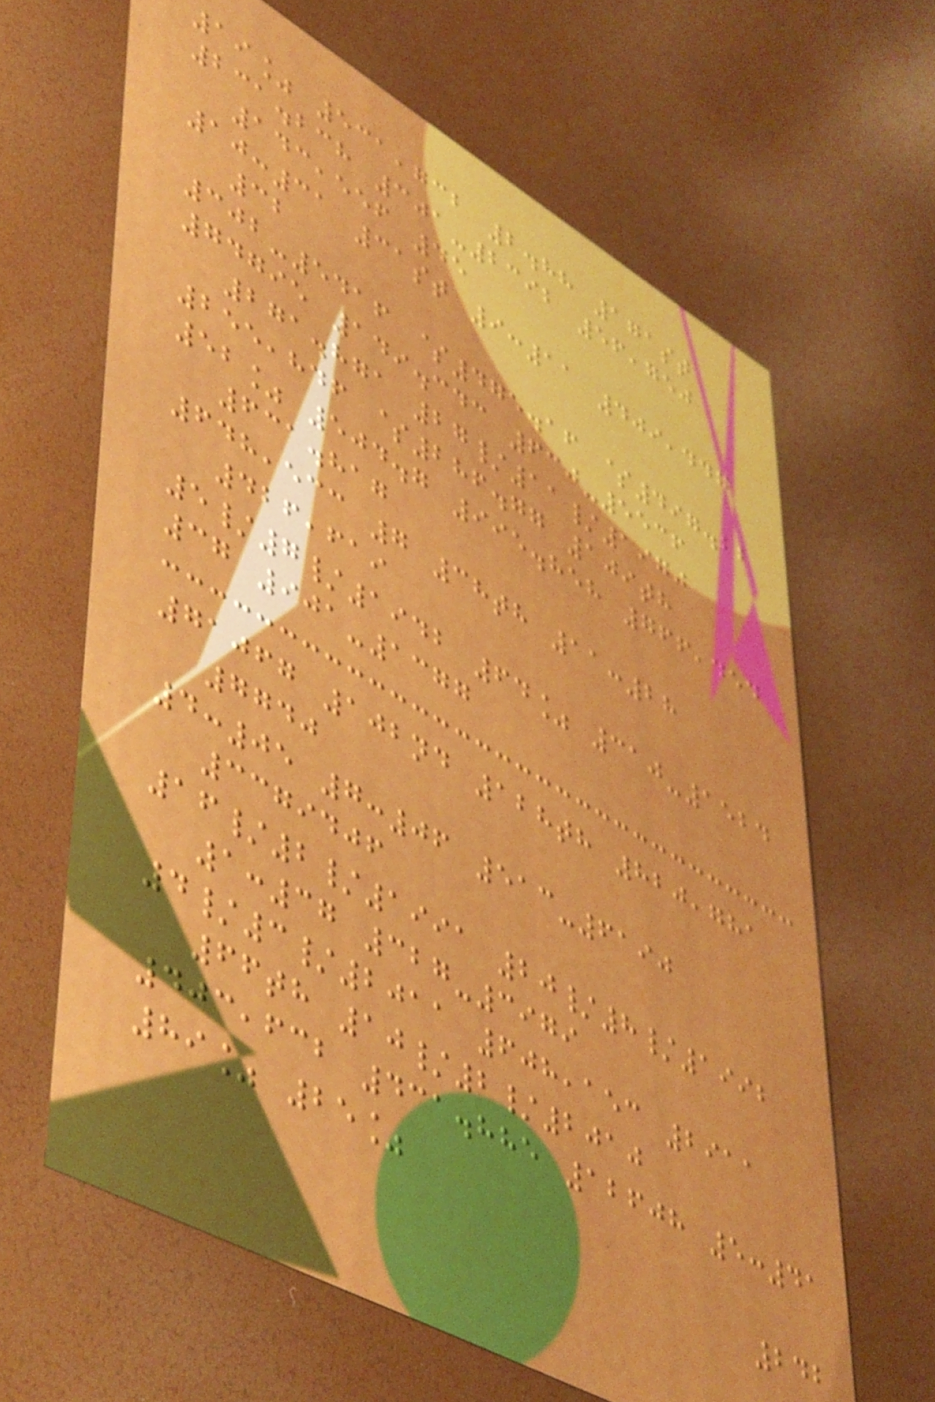19% 531,732 2.88 171st
231.238 301-2392 56,750
143,556 45
10:31 31st 9:11 409,447
32
302-5416 $475.16 $497.22
74795 149.343 630-5536
271.871 27/11/1970
255,846 $286.77 109th
52% 504.7 995.858 766,454
631.817
648,533 7 38th 11:28
426,619
5/7/1942 64% 310-1524
37 901-1377
71067 102nd 128th 820,781
7740
4:05 7:06 513-6190
3379406
16/2/1991 20/8/1992
1:37 327-3979
4/3/2011 608,153 2911
66th 10/2/2010
403,632 431.885 12608 5:41
89% 25%
242
